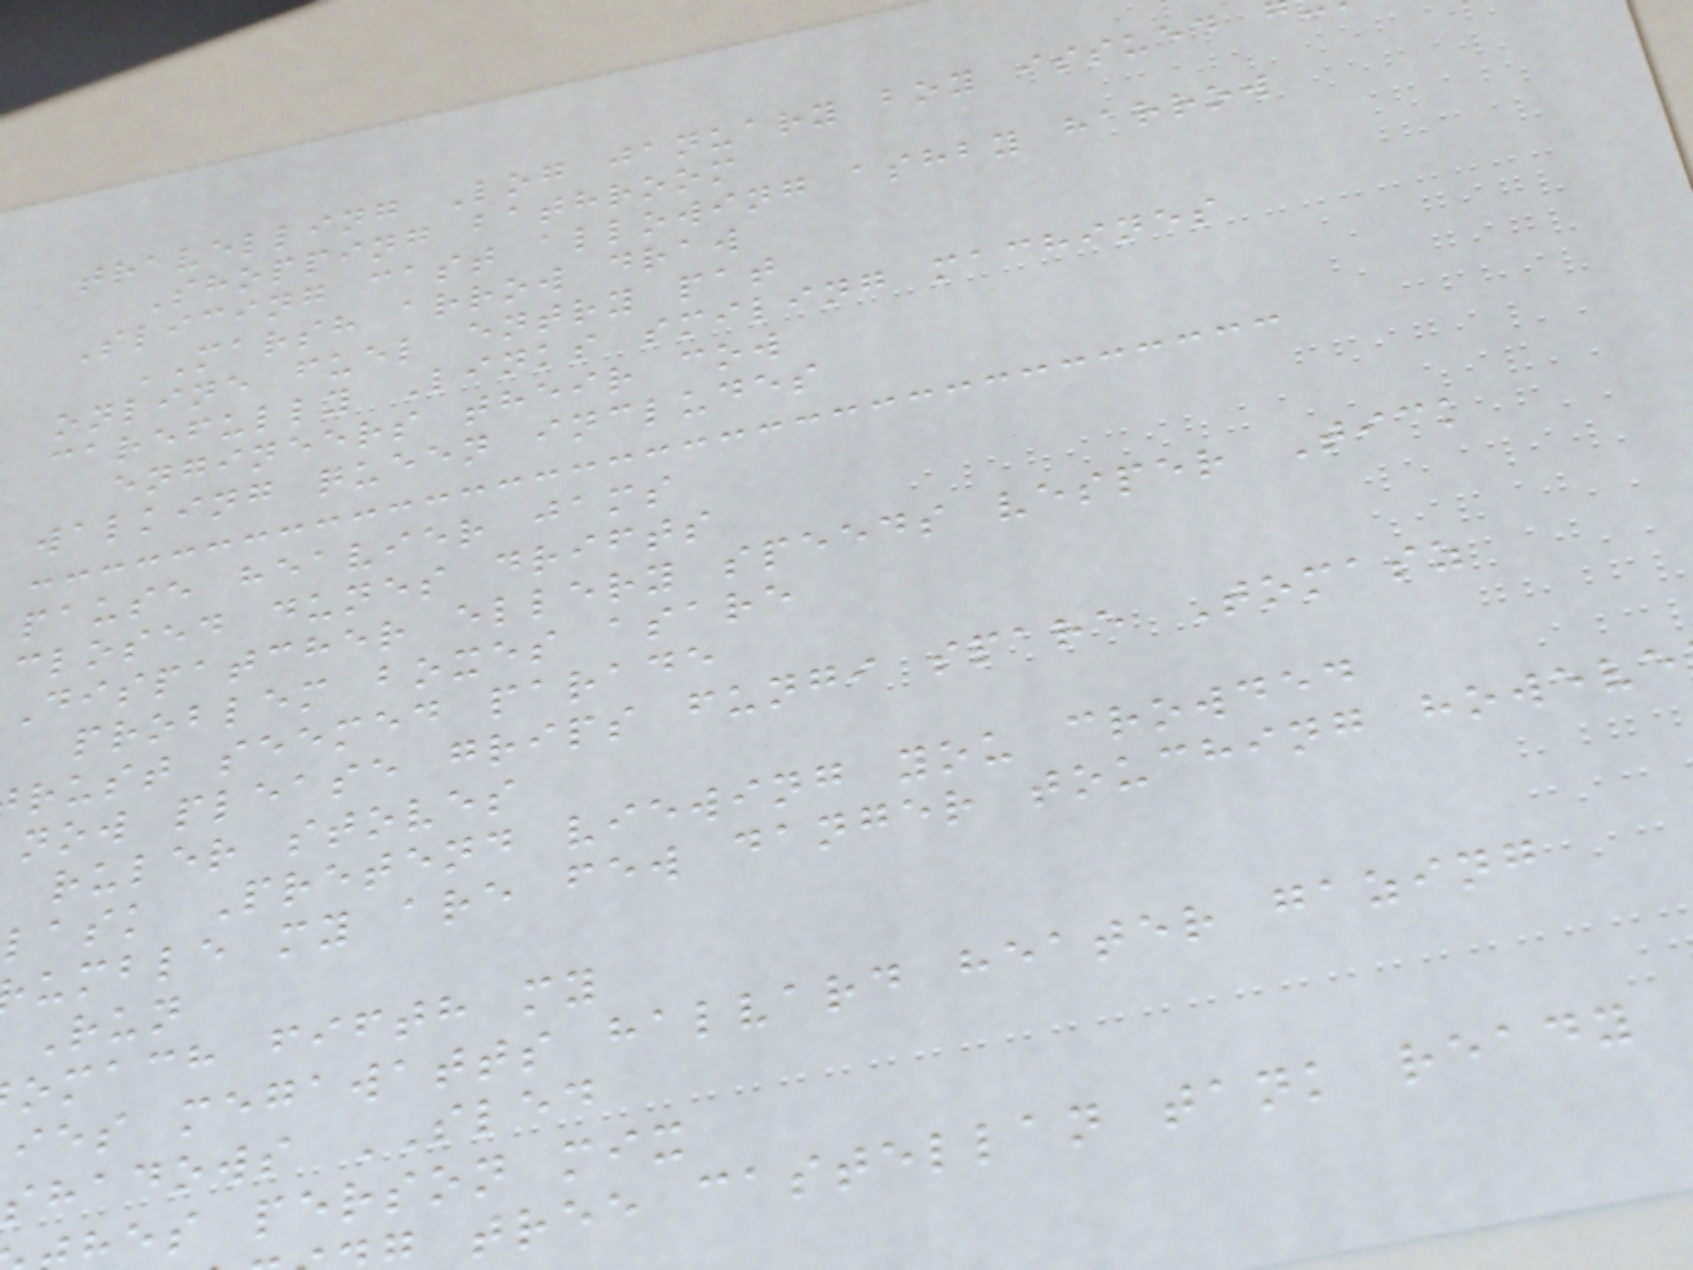travelling Log january boy issued
Shopping bathroom
Slicing cast allowing ashby harrow
MARSH arrow draw
online fuel entry pat
carefully Links smiling machines
engineers their cow
walking queen includes
pause heavier jams
closed dunes drifts
Dispatcher ellery speeds vesper Tick
problem boxes asare
rust seemed parade
now please grips fungi spare Tomasz
ruler stoves
lask Pretend viewing you crowded
umble my are few danger touching howeve
Run
omach fifth my
ies megawatts halvard heater gazing
shadows SLED
es person mix
tree castellan tank ready
